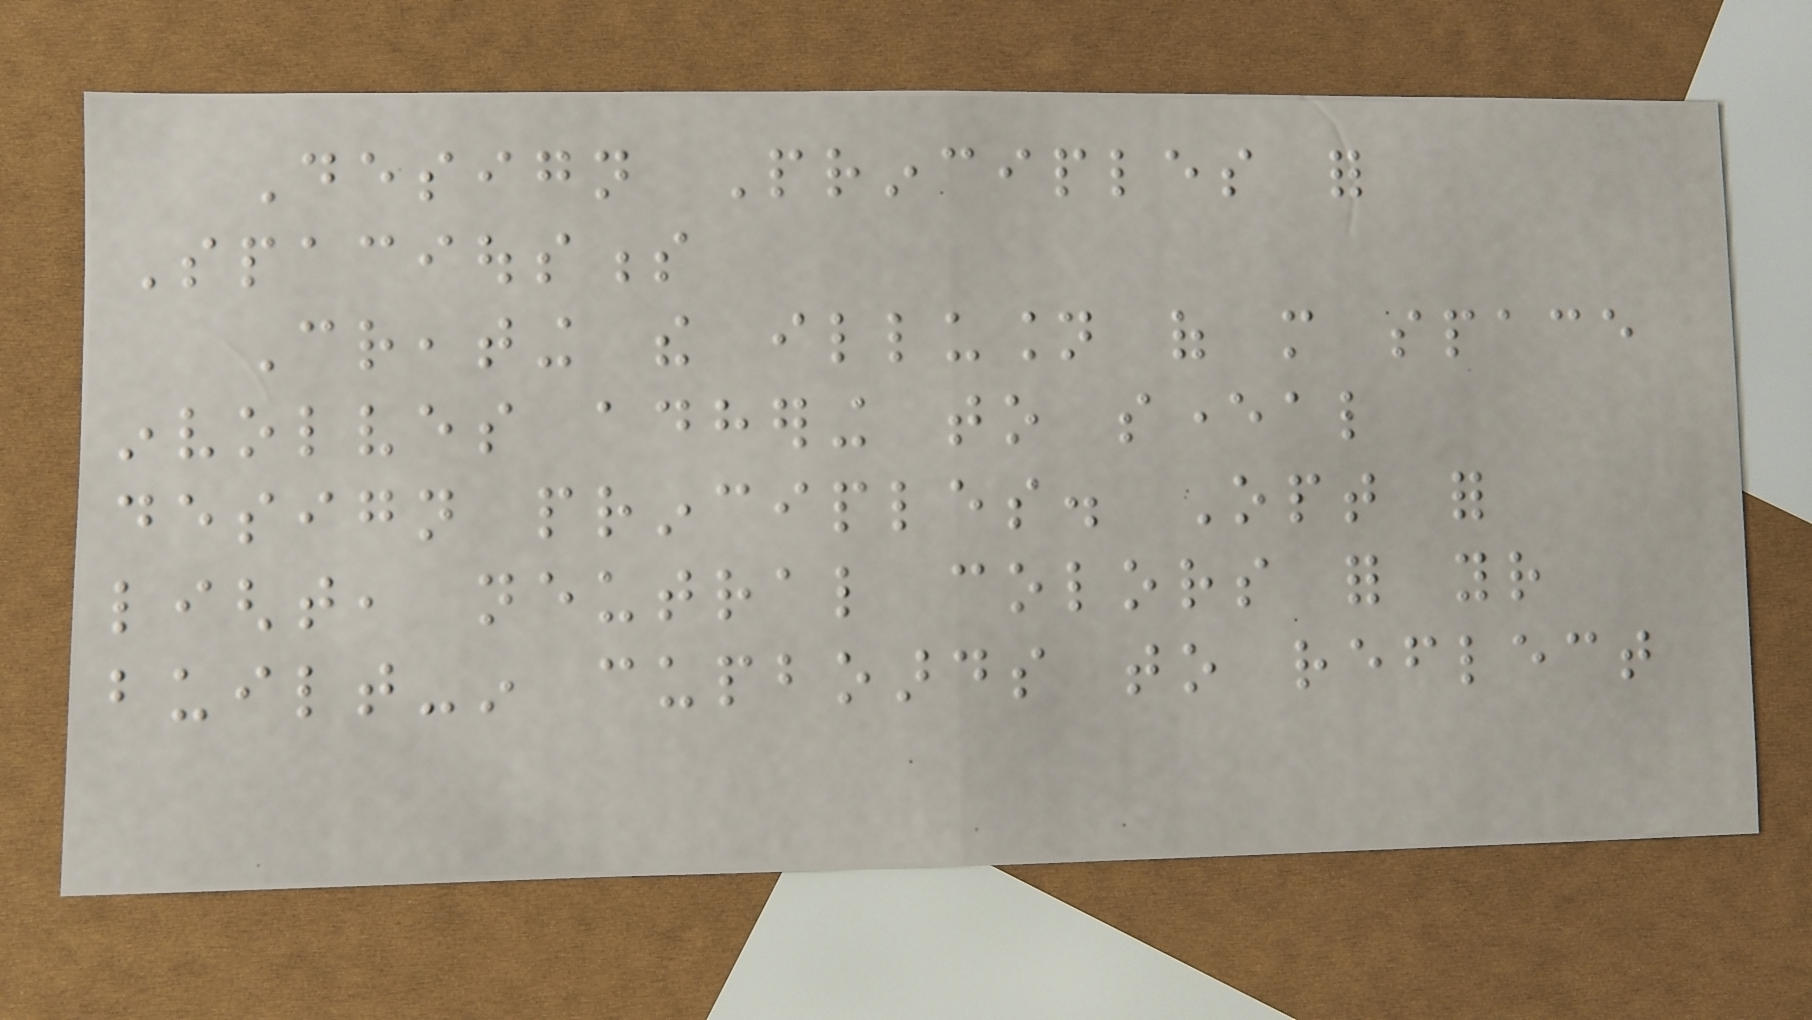Design Principles for
Spaciousness
Creating the illusion of more space
involves adhering to several
design principles. Opt for
light, neutral colors for your
built-in cupboards to reflect
